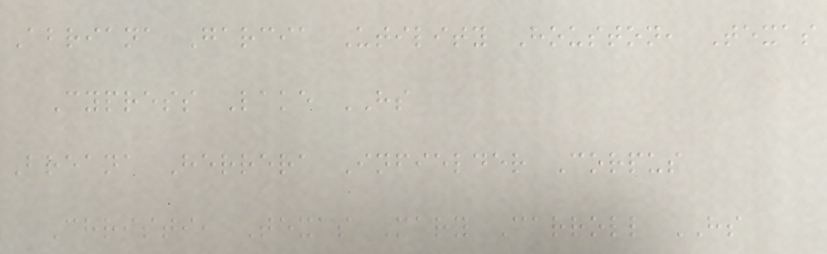Abriana Garcia Utility Houston, Texas
Cypress Lake HS
Breana Herrera Infielder Corpus
Christi, Texas Mary Carroll HS
